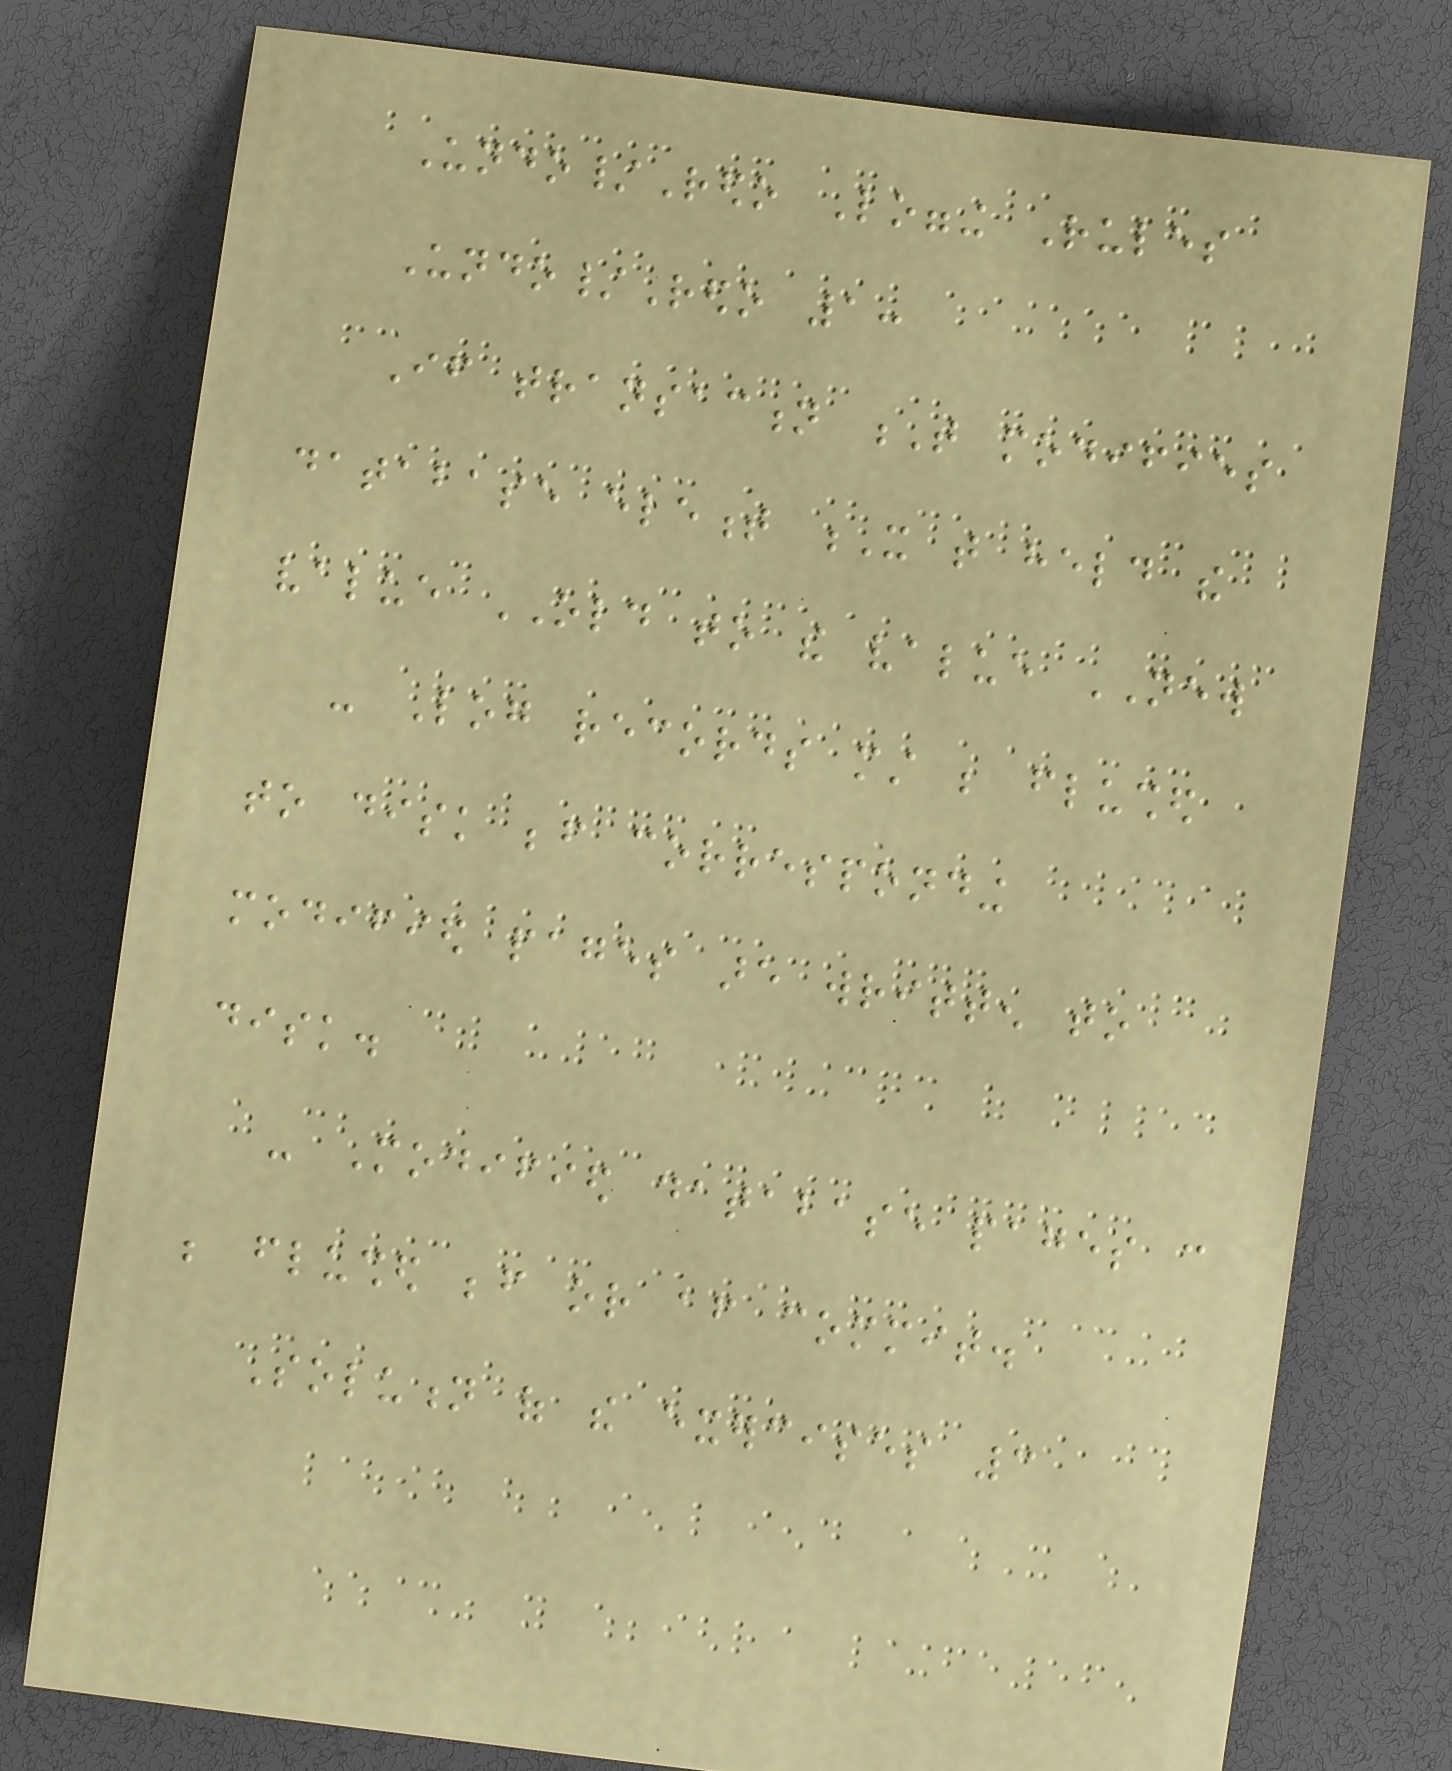Undo/Redo Logging Rules
Undo/Redo 1:
If transaction T modifies
database element X that held the
value OLD to the value NEW
- Log records must be flushed
to disk before corresponding
modified pages are written to
disk.
- Modified database pages can
be flushed before or after commit.
Solution of the exercises 3
